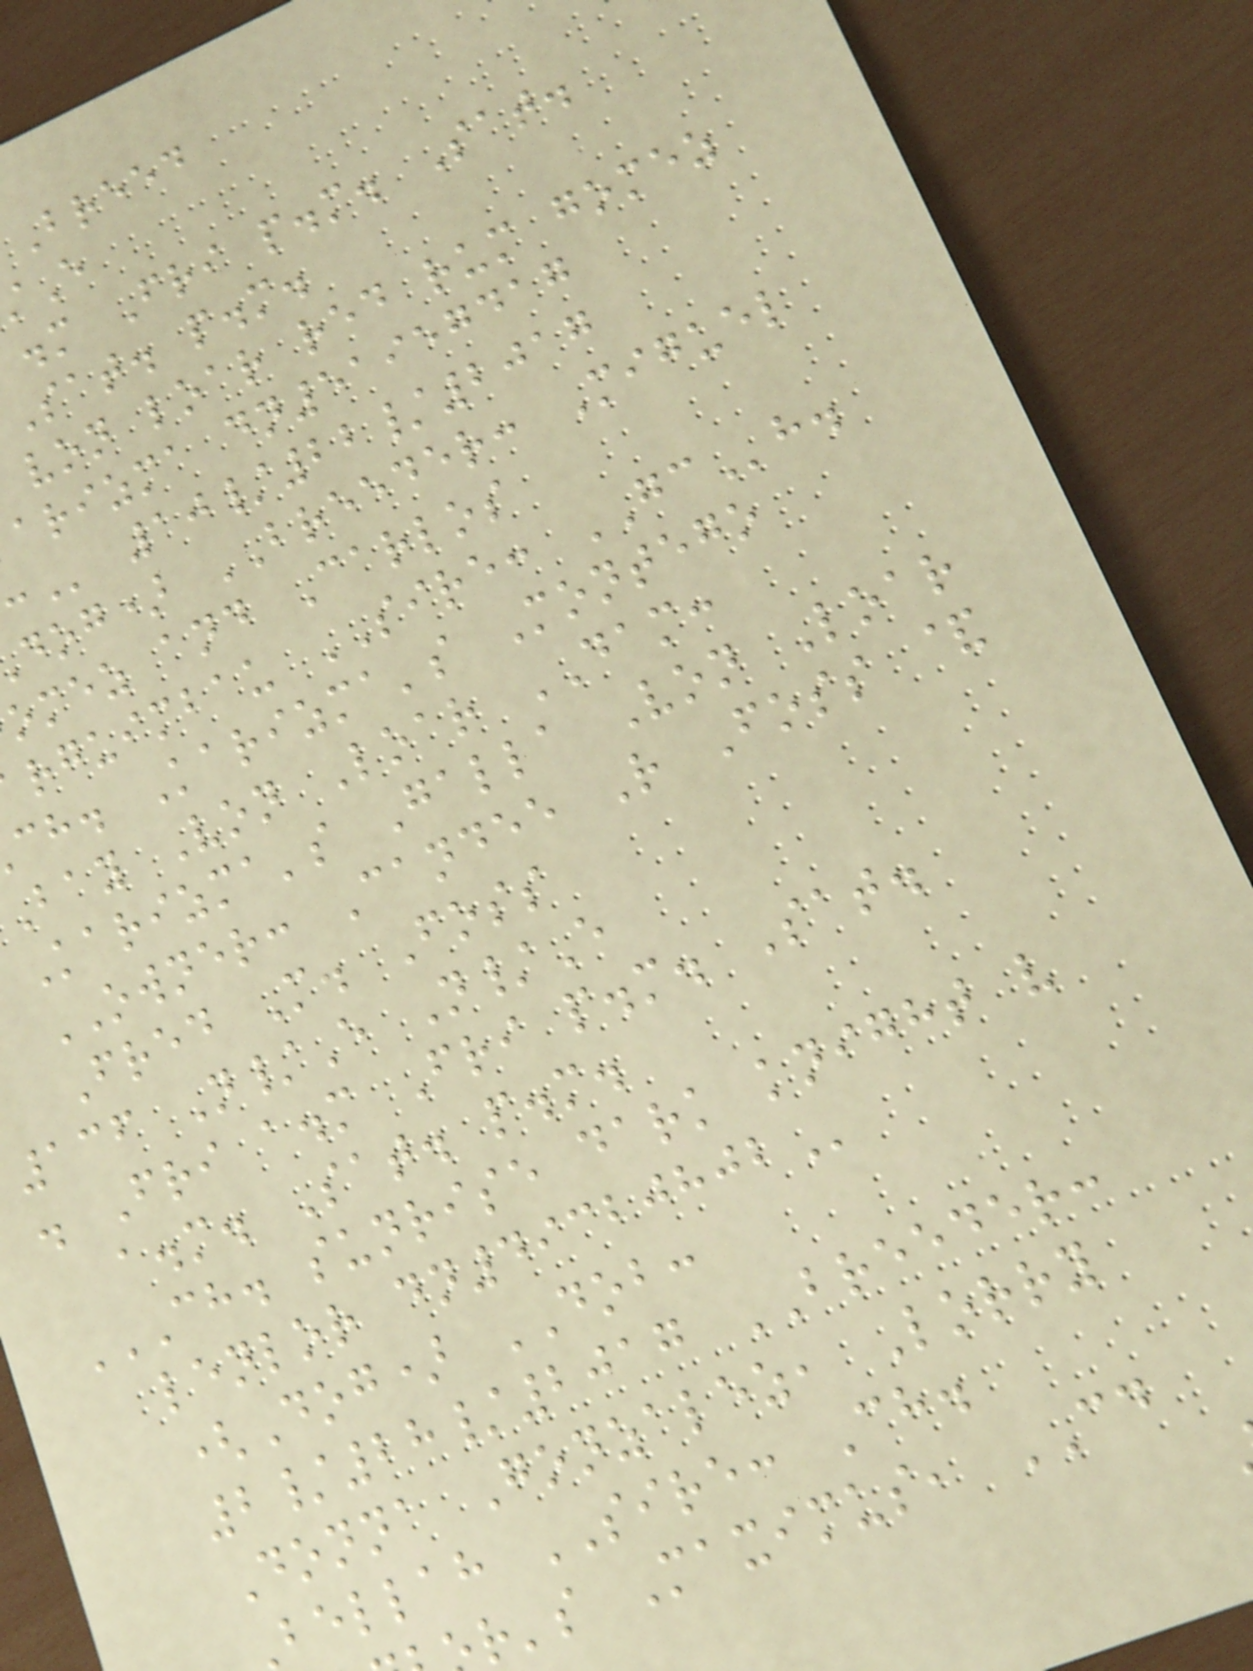Breed
.m Fri p.m. Sat.
Sat. p.m.
von loar red rum gomez
arizma dn51957417
10/22/2017
dog) BREEDER: Miguel
omez and Carlos
rguimbau SIRE: GCh.
ch. Karizma's Montego
Bay Von Loar DAM:
Karizma's Galla Von Loar
OWNER: Candee R Foss &
Fred M. Foss
136 N/E N/E
. Fri a.m Fri p.m. Sat.
a.m. Sat. p.m.
CH. SUNRISE DARK KNIGHT V
lenlor
(Dog) DOB:
2/28/2017 BREEDER:
Donna Gonzalez, Lorry
bellah SIRE: Ch.
r's Maximus, CD
